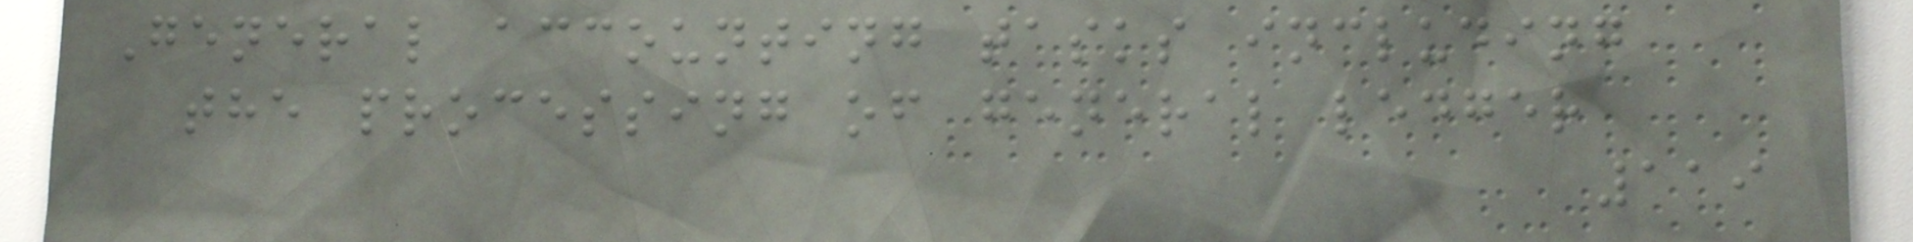General accounting tasks including
the processing of general ledger
119
